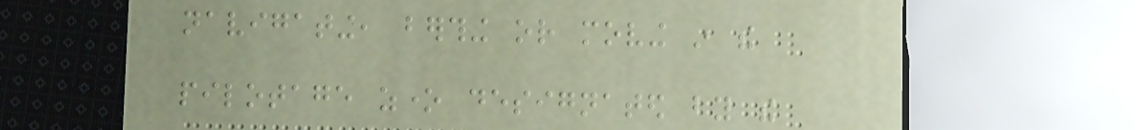navigating, berthing or moving in the
pilotage zone designated by the
